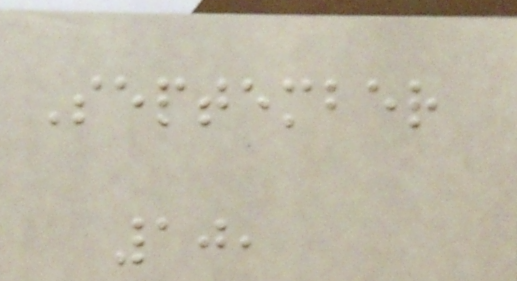September
10,
